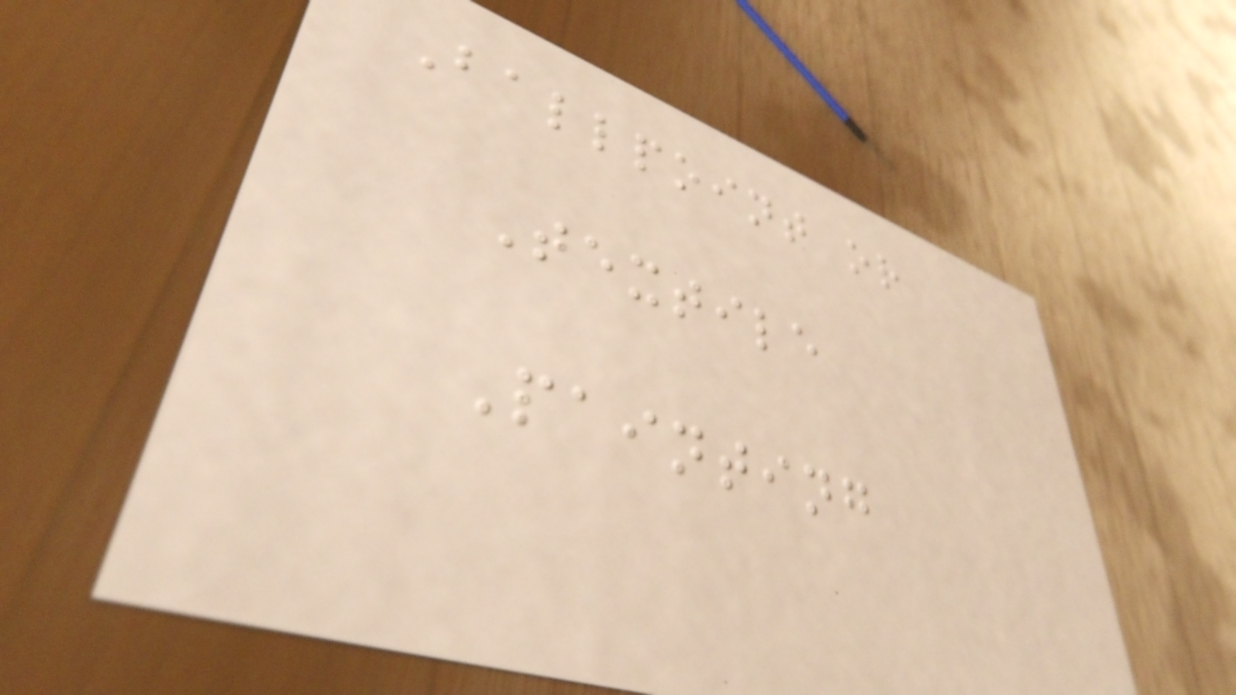Ballpoint or
Textile
Painting
